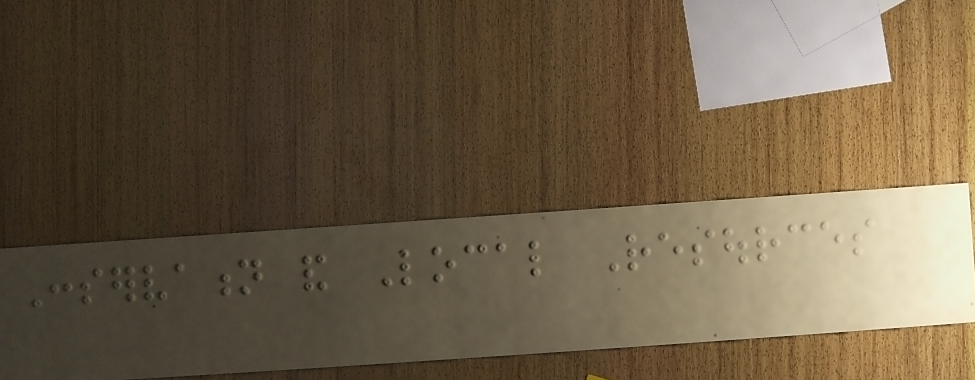Conservation and Local Resources
